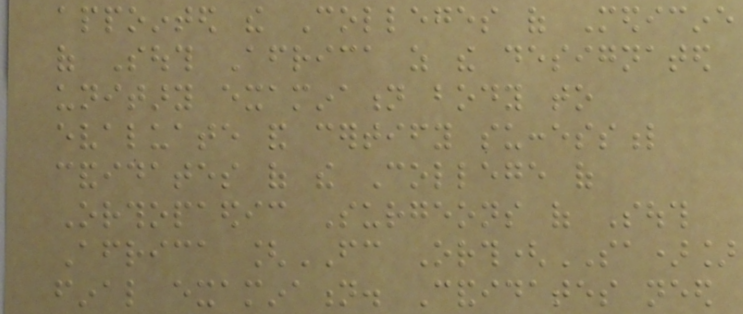appointed the Colleges of Medicine
of South Africa as the designated
unitary examination body to
evaluate and certify successful
candidates of the College of
Orthopaedic Surgeons of South
Africa [FC Orth(SA)]
final examination. Candidates need
